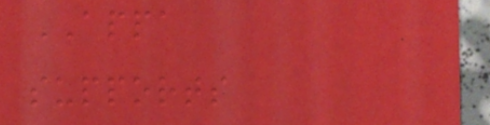APPA
supports
